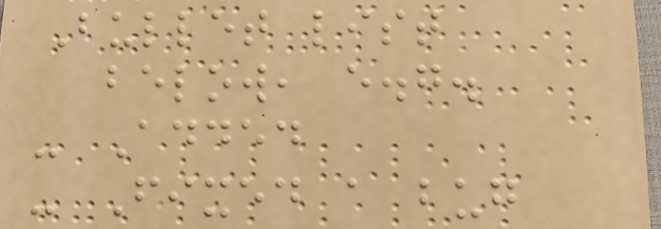Bullet list
below, e.g.
- Added
- Fixed a bug
